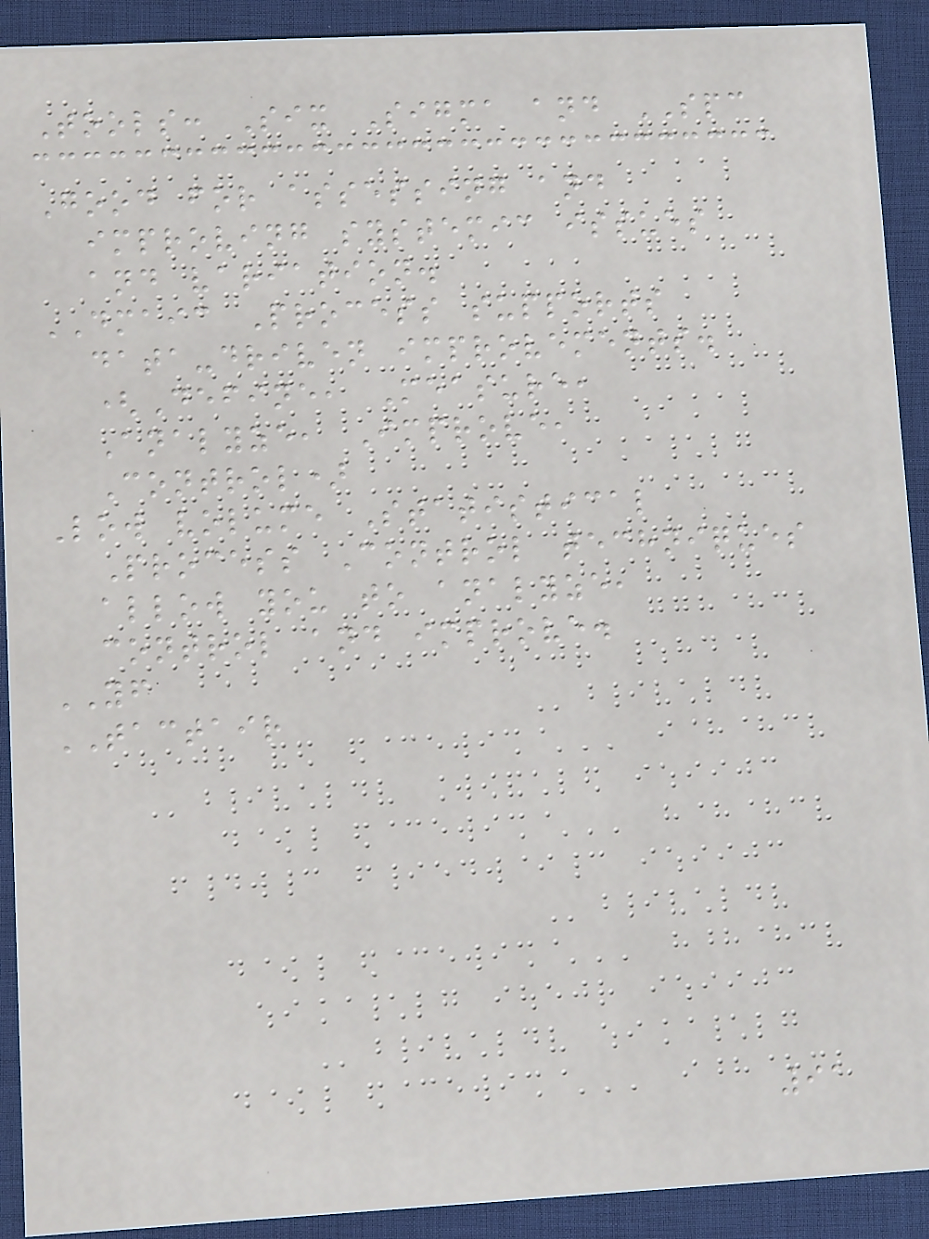Tools: Six Sigma and SPC
Good for assessing and
improving systemic issues
and variation.
DMAIC Process supports
data-driven improvements.
(Define, Measure,
Analyze, Improve,
Control)
Low volume Statistical
Process Control techniques
allow you to analyze,
control and improve.
YF
TACTAIR
91
